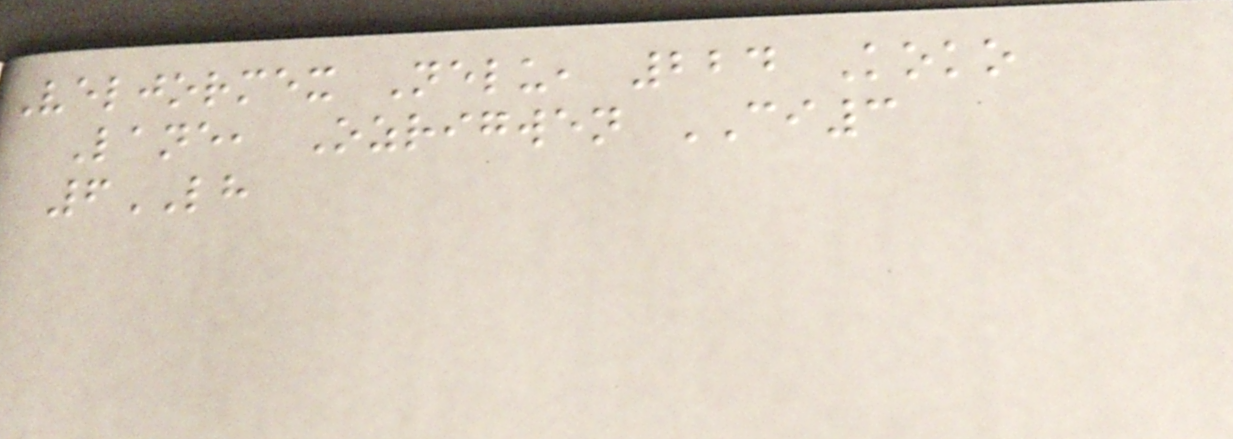Veljormex Nelu, 224 Koko
Lane, Ozrigwen CI3
6LH
